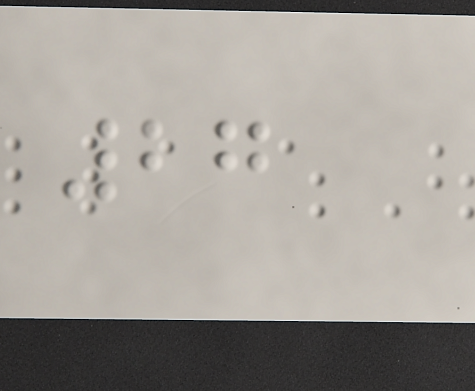27
